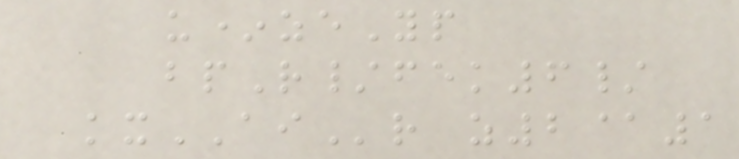u*zeYp
bpR/fek6/
kxAIr z2@1
